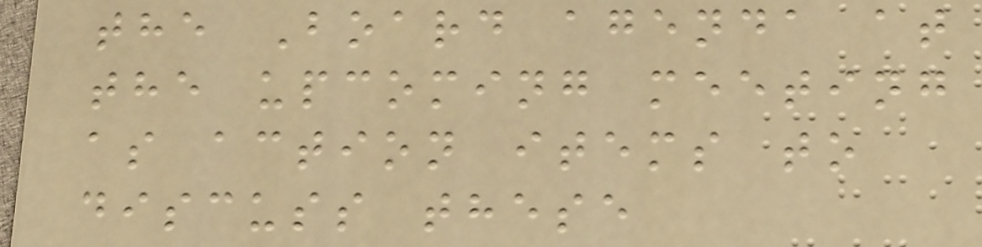the Board agenda at
the upcoming meeting
as action items to
discuss these
